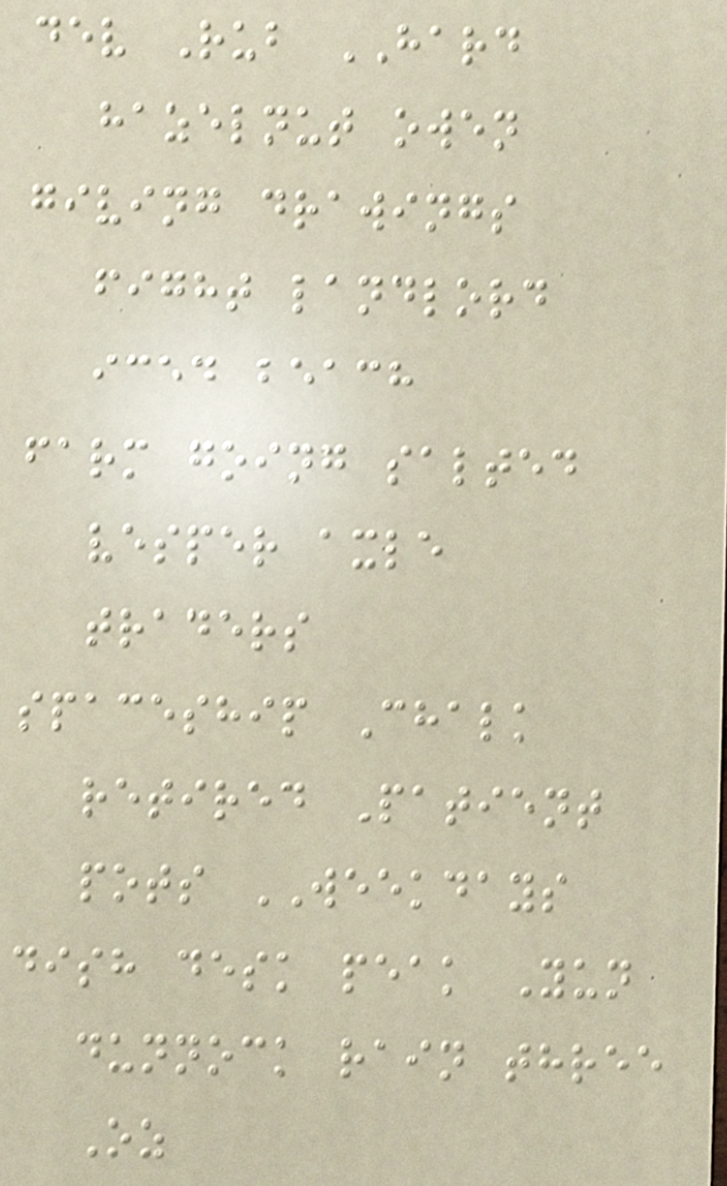dev Rub HARD
hazelnut owen
giving drawings
fight landlord
iced beach
farm going salted
vesper axle
traders
spaceship Chalk
retired Patient
pots WEEKDAYS
dish desk peak Yun
dunnock rain three
Oz
